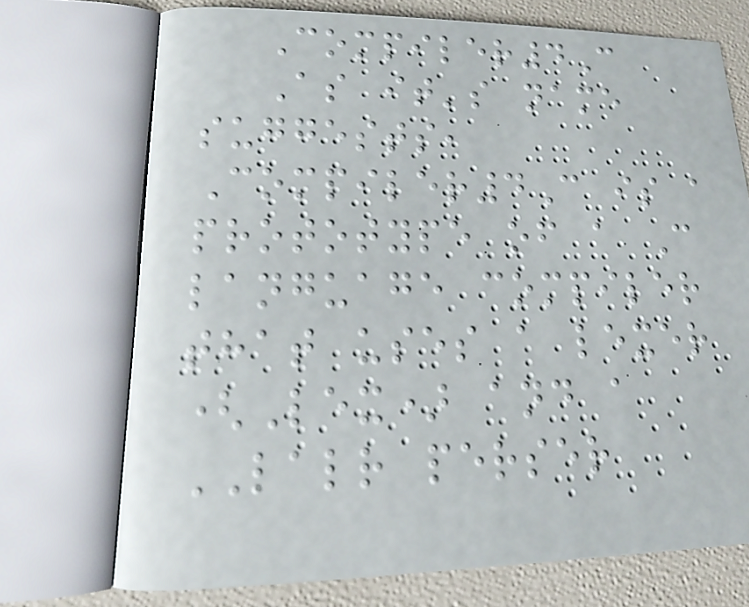Compiler4C
As it's name
suggests,
Compiler4C is a
prototype of a C
language compiler
that uses a lexer
(Lex) and a
LALR perser
